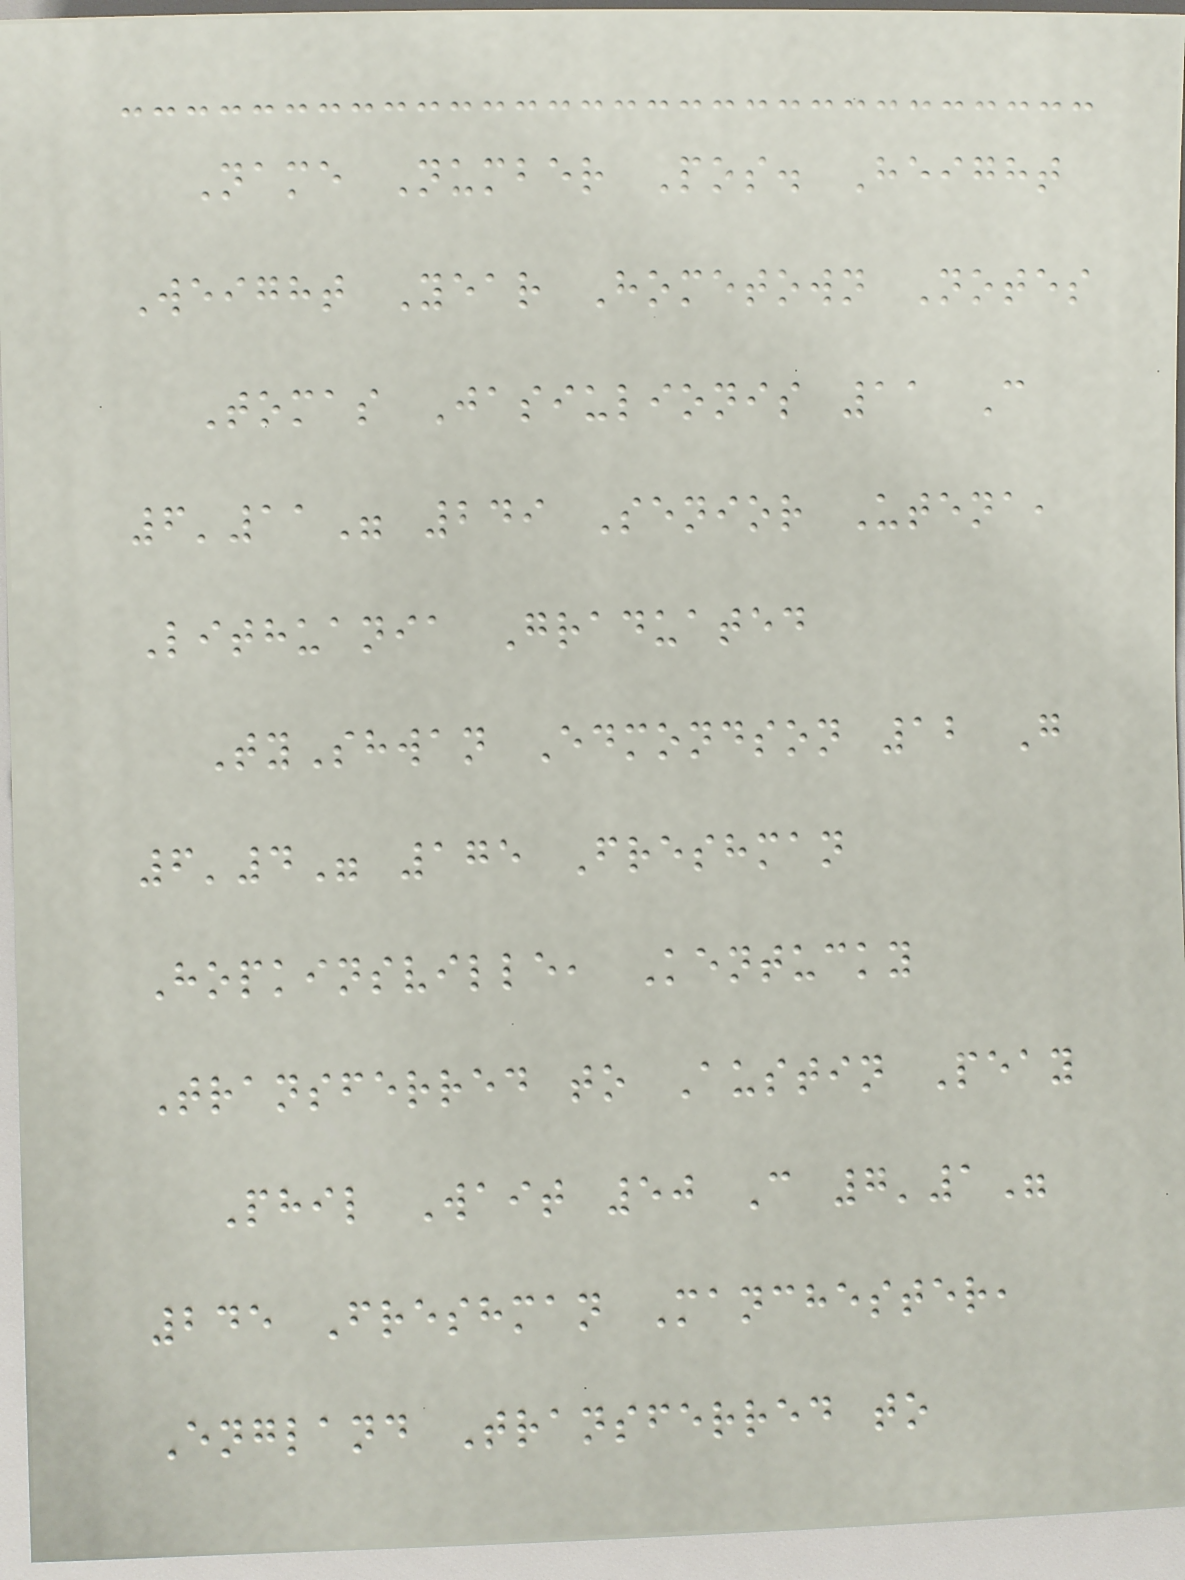Name Number Pos. Height
Weight Year Hometown Notes
Tomas Jasiulionis 11 C
6'11" 249 Senior Utena,
Lithuania Graduated
TyShwan Edmondson 12 G
6'4" 175 Freshman
Hopkinsville, Kentucky
Transferred to Austin Peay
Phil Wait 50 C 7'1"
245 Freshman Manchester,
England Transferred to
